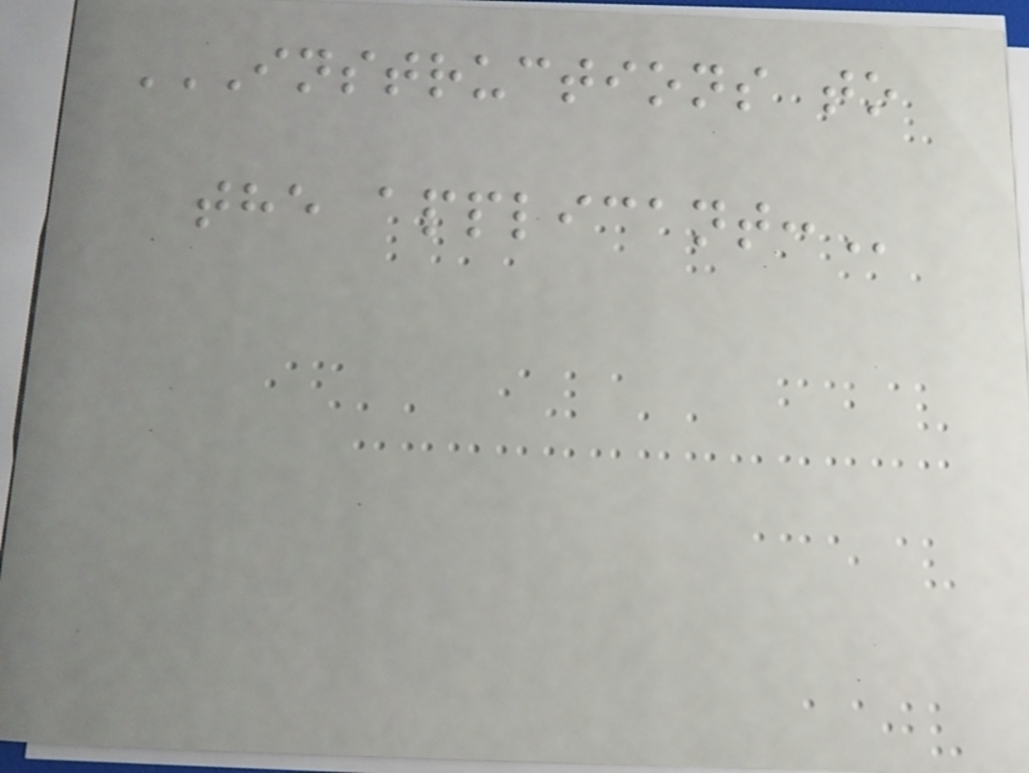INSTRUCTIONS TO
THE APPLICANT:
